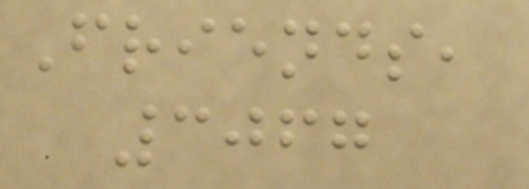Friends,
3067
